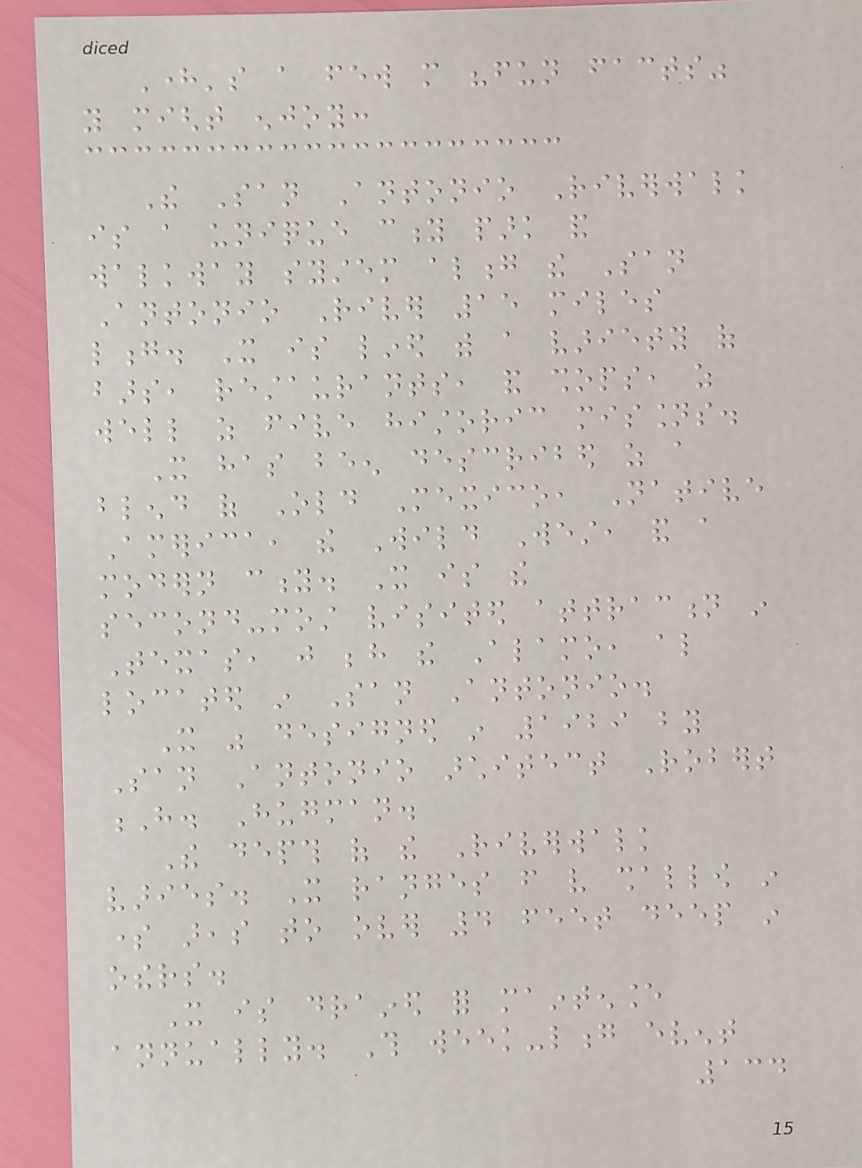Here's a few more "fun facts"
you might enjoy:
The San Antonio Riverwalk
is a unique city park and
walkway system along the San
Antonio River 15 miles
long. It is lined with a variety of
bars, restaurants, and shops, as
well as five historic missions.
It has been described as a
blend of Old Mexico, Native
America, the Wild West, and a
modern city. It is the
second-most visited attraction in
Texas, just behind the Alamo, also
located in San Antonio.
It was designed in 1929 by
San Antonio architect Robert
H. Hugman.
The depth of the Riverwalk
varies. It ranges from very shallow in
some areas to over 4 feet deep in
others.
It is drained for maintenance
annually. This week-long event
134
